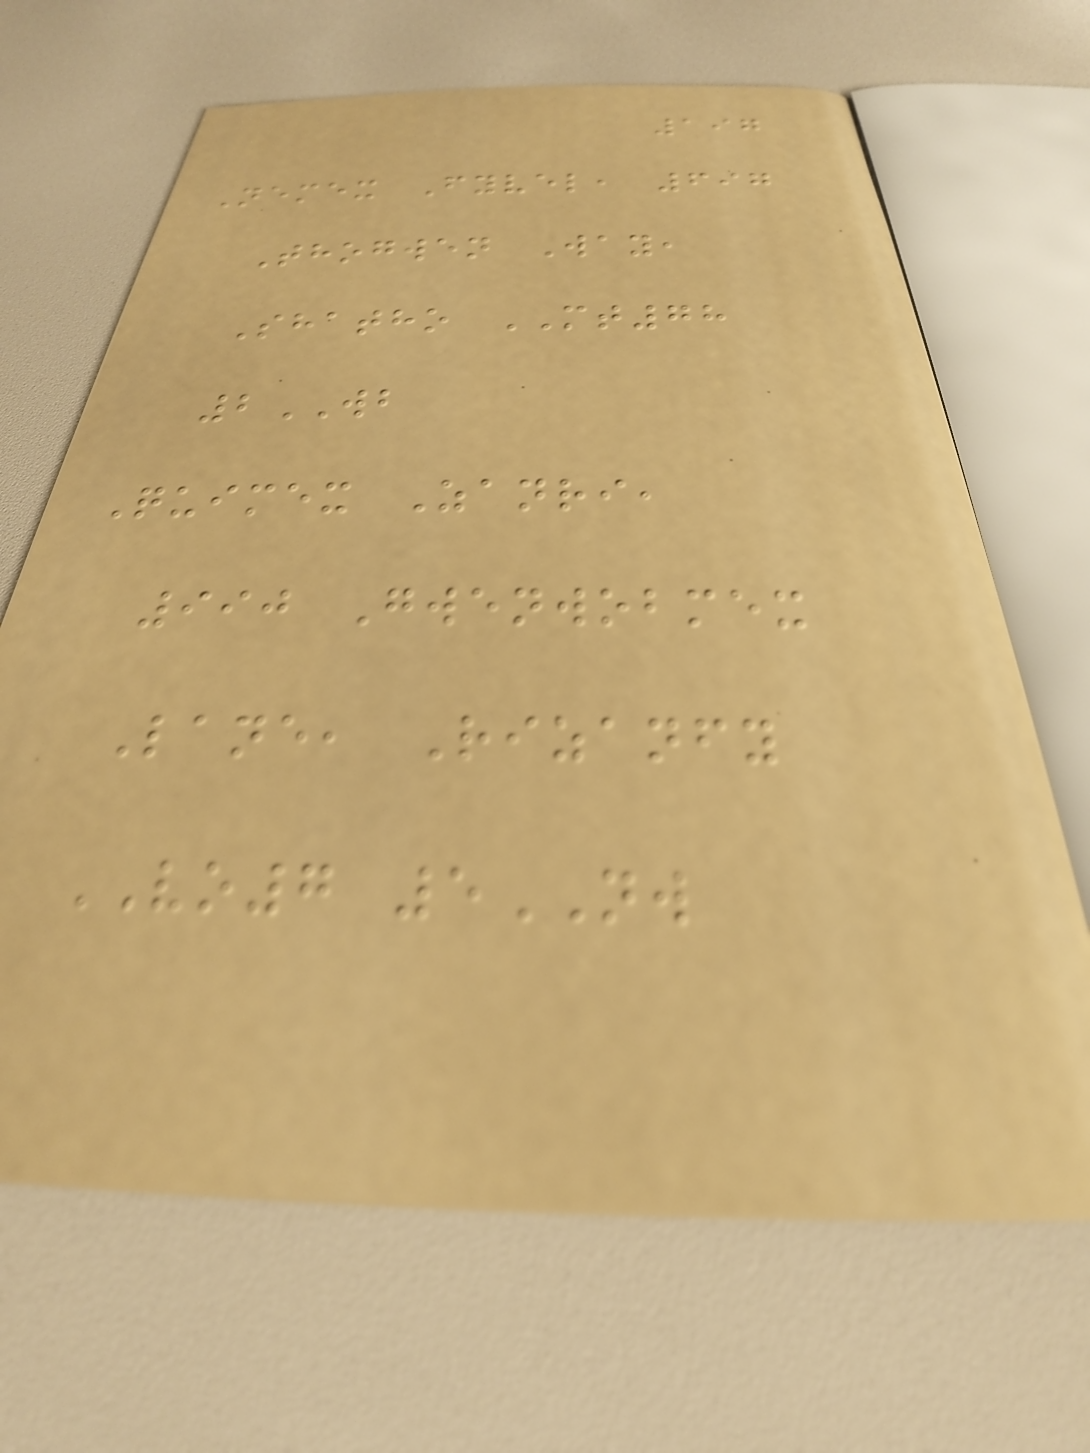197
Nemex Fyvel, 697
Thogwen Way,
Shatho MT78
2WB
Quimex Zanri,
990 Gwenwobmex
Lane, Rizanfy
VO7 5NW
